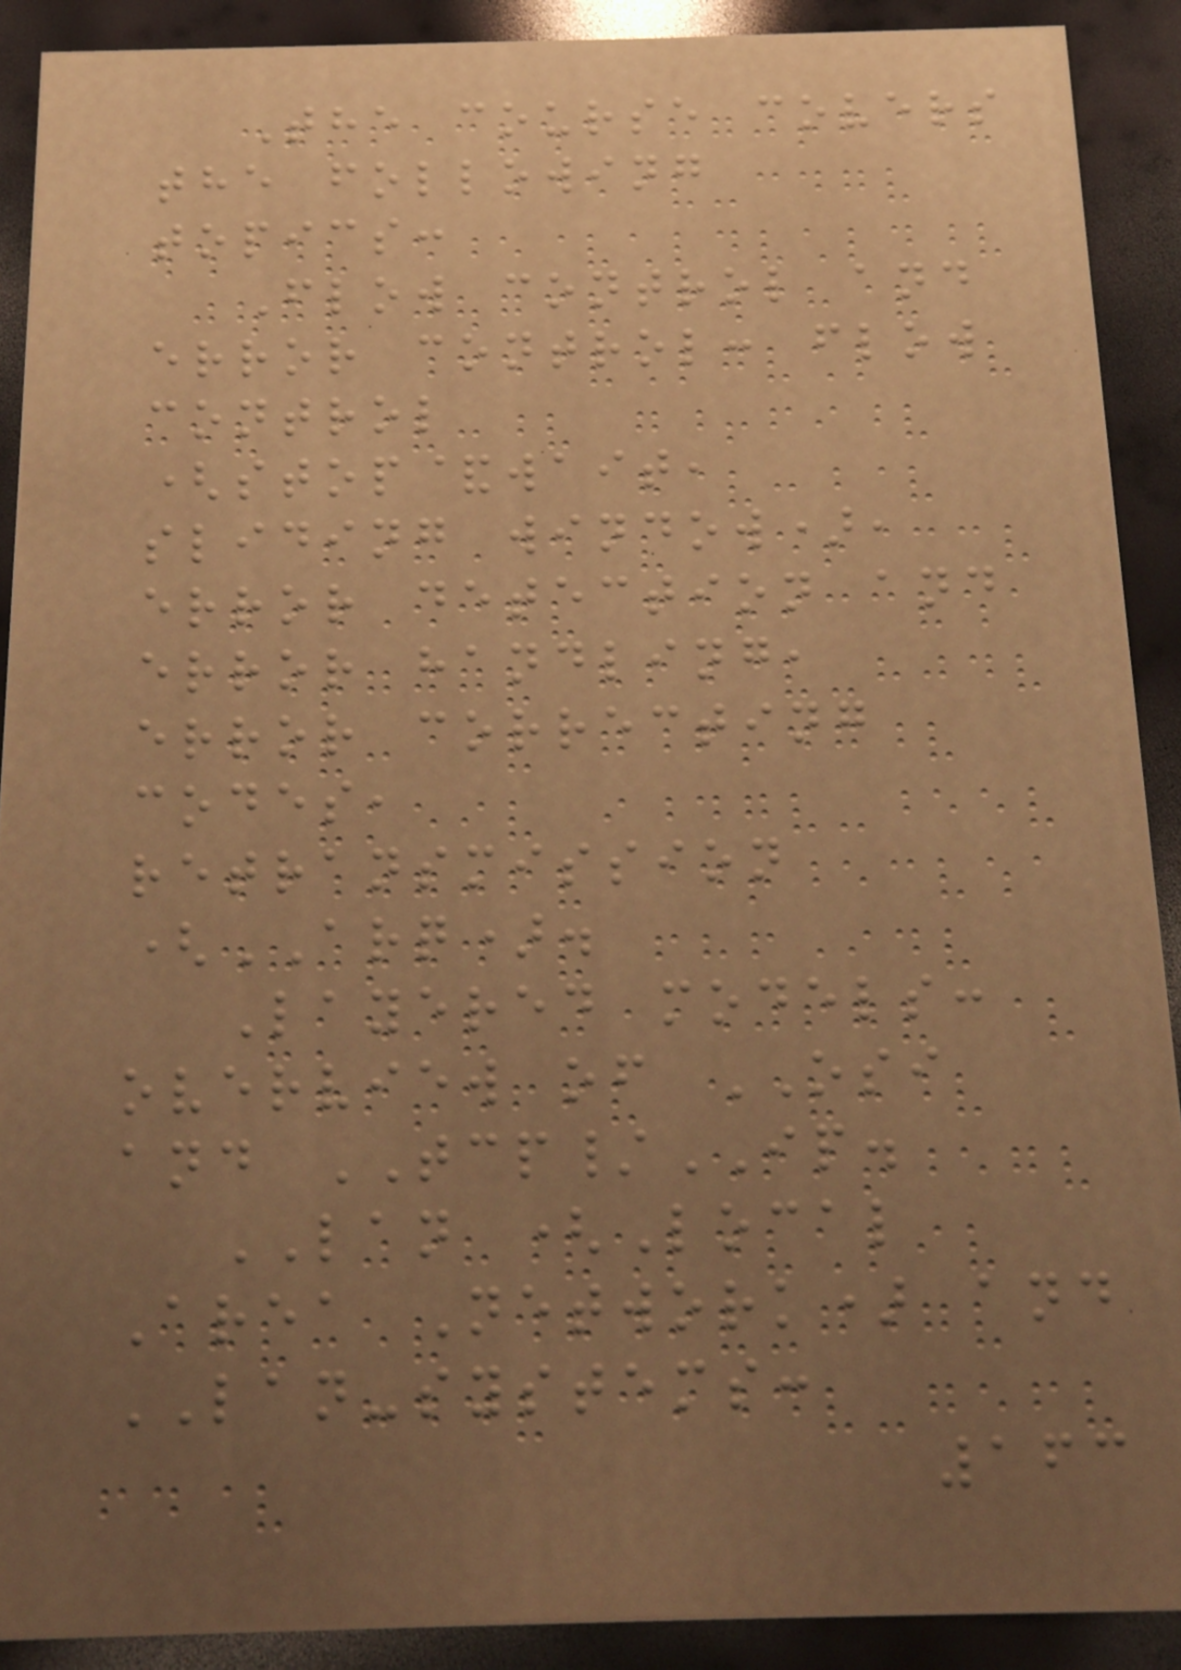The course covers
the following
topics:
Flow control and
error control: flow
control
(stop&wait,
sliding window),
error detection and
error handling,
error correcting
codes,
retransmission
(ARQ).
Layered models:
overview of OSI
and TCP/IP.
LAN (Local
Area Network) and
LAN-systems:
163
